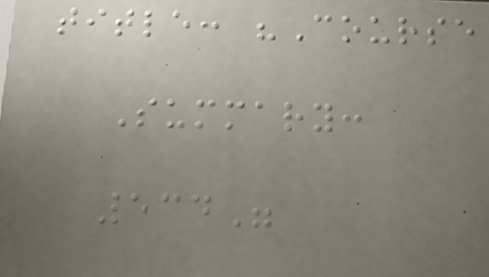title: "Course
Summary:
534"
